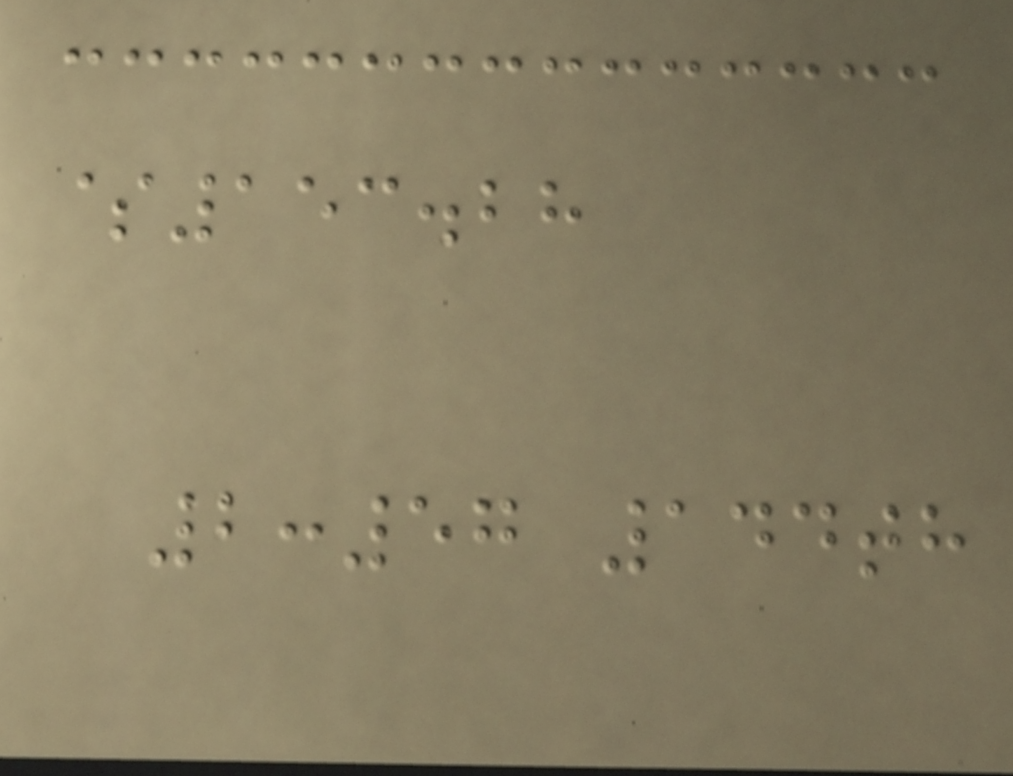$153.28
2:57 144th
